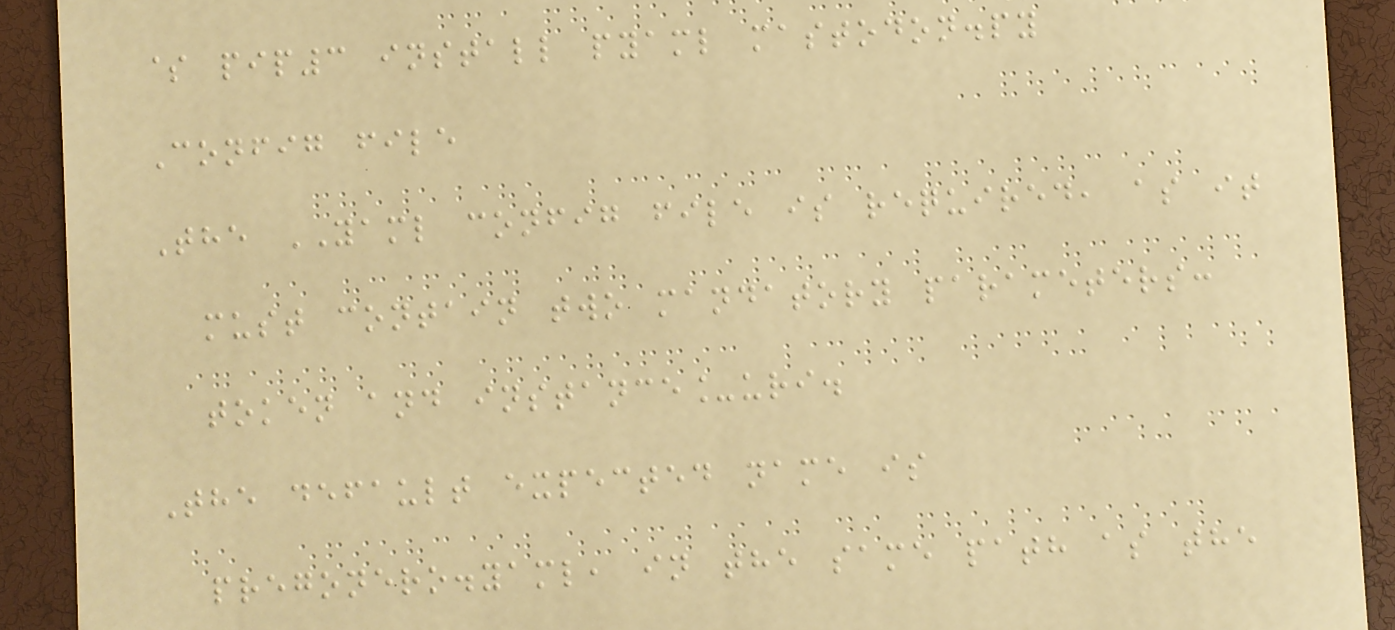$ pip3 install pyaml mastodon.py
Config file
The YAML config file is required, as it
must contain two mandatory parameters:
token and instance_uri.
The default expected name is
pregonero.yaml, in the same path as the
